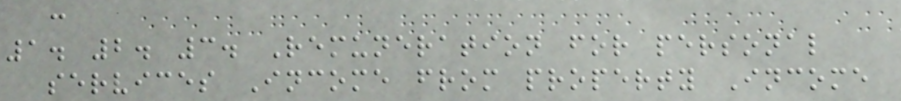:
1. 2. 3. Remuneration for personal
services Income from property Income
